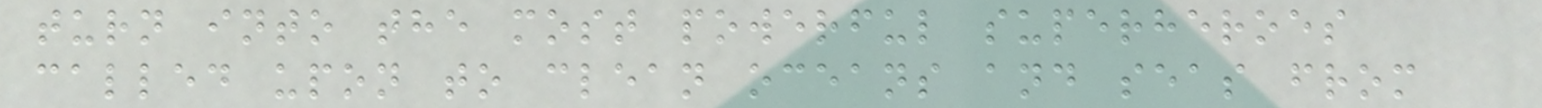turn into the most powerful superheroes
called upon to clean oceans and seas from
